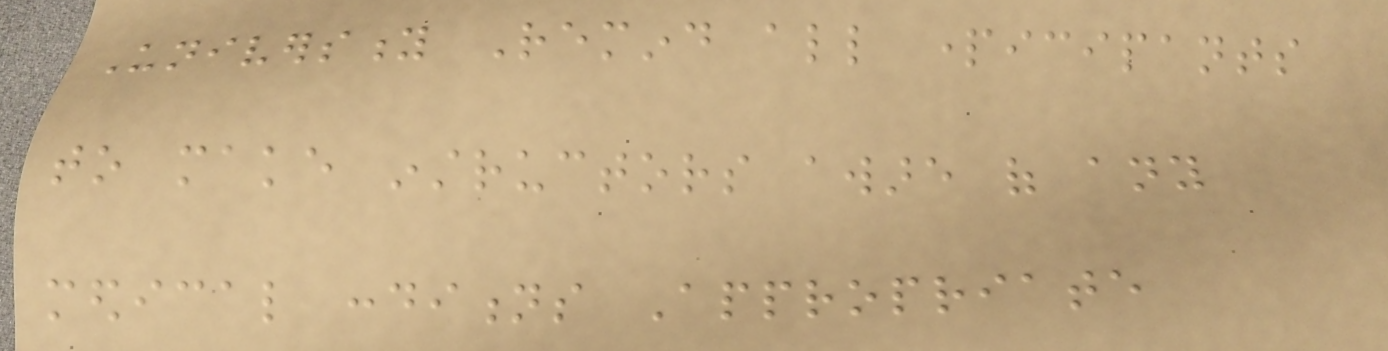University Remind all participants
to make instructors aware of any
medical conditions Appropriate
